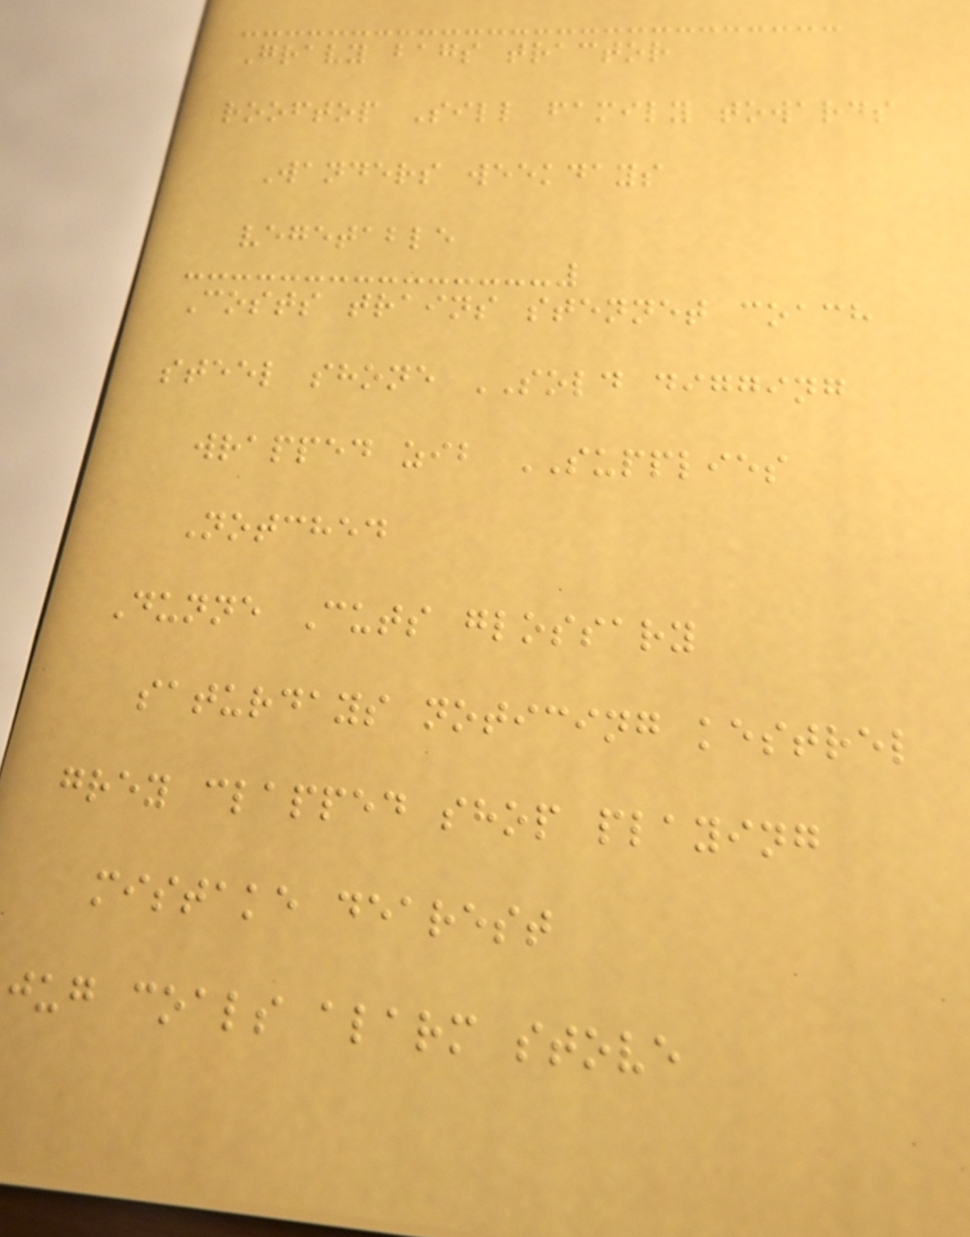Gravy bags tractor
rooftop Sill family towards
Wanders weekdays
vegetable
Costs trains stennet coach
steel shone SOLD digging
wrapped zib SUPPLIES
Notched
Dunne Cuts glossary
saturdays noticing kestrel
grey clapped shop playing
mistake dearest
jug coals alarm stove
